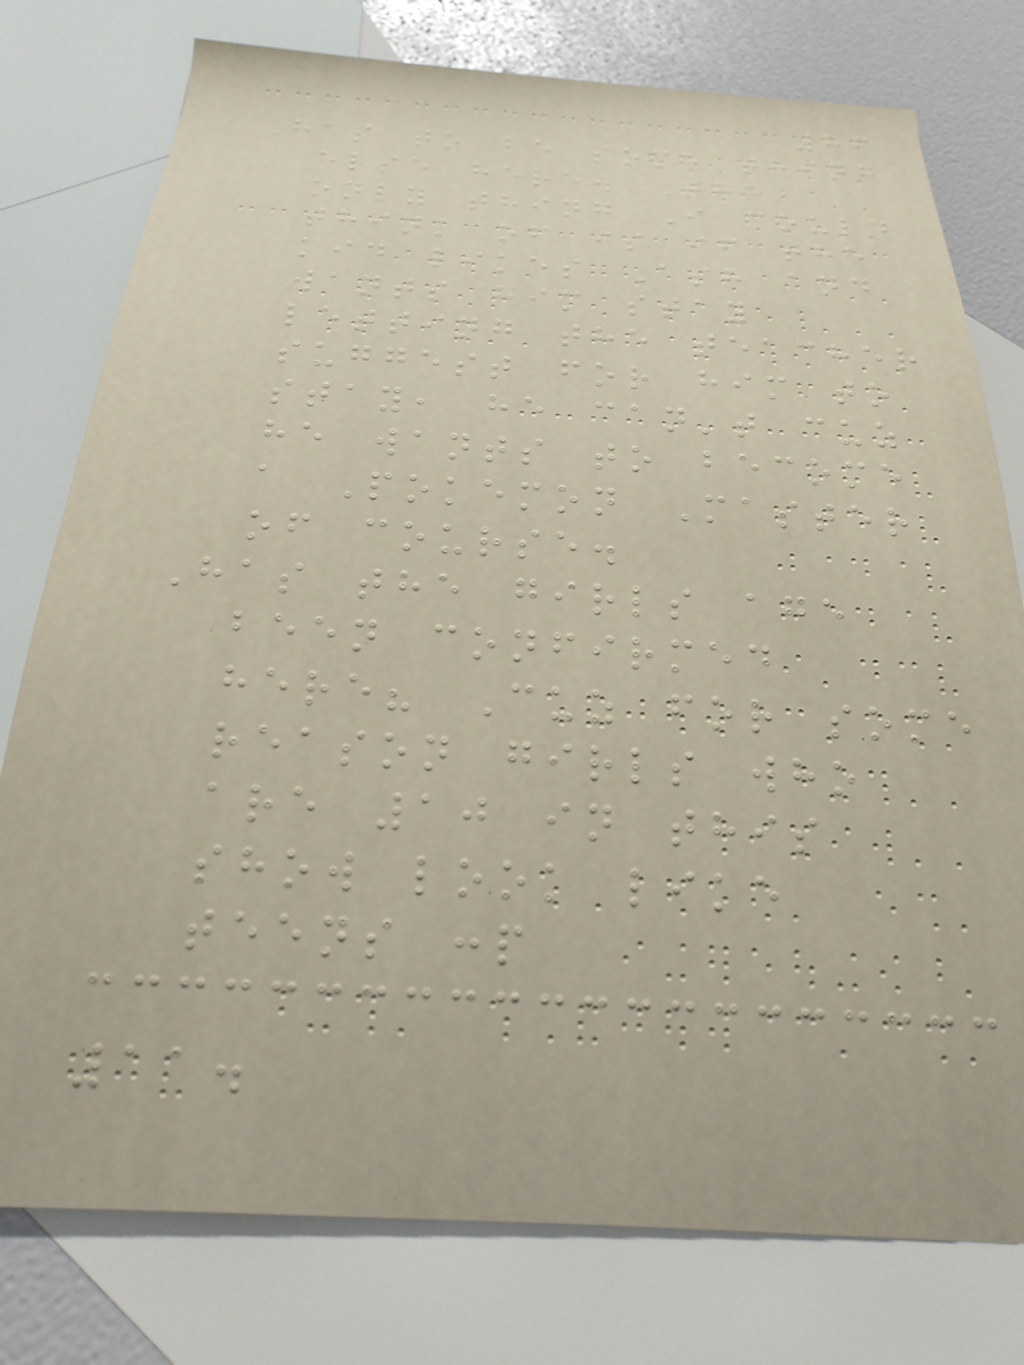86
Has to be some thing
else here. The
only thing I could
think of is if the
kid likes Ash and
wants him stay
letting the teacher
suggest for him to
stay, he can't cuz
he wants to become
a Pokemon Master
of course.
Has the girls age
been confirmed
here? Cuz for some
reason girls who
are 10 in this
show look like
teens :p
11.
